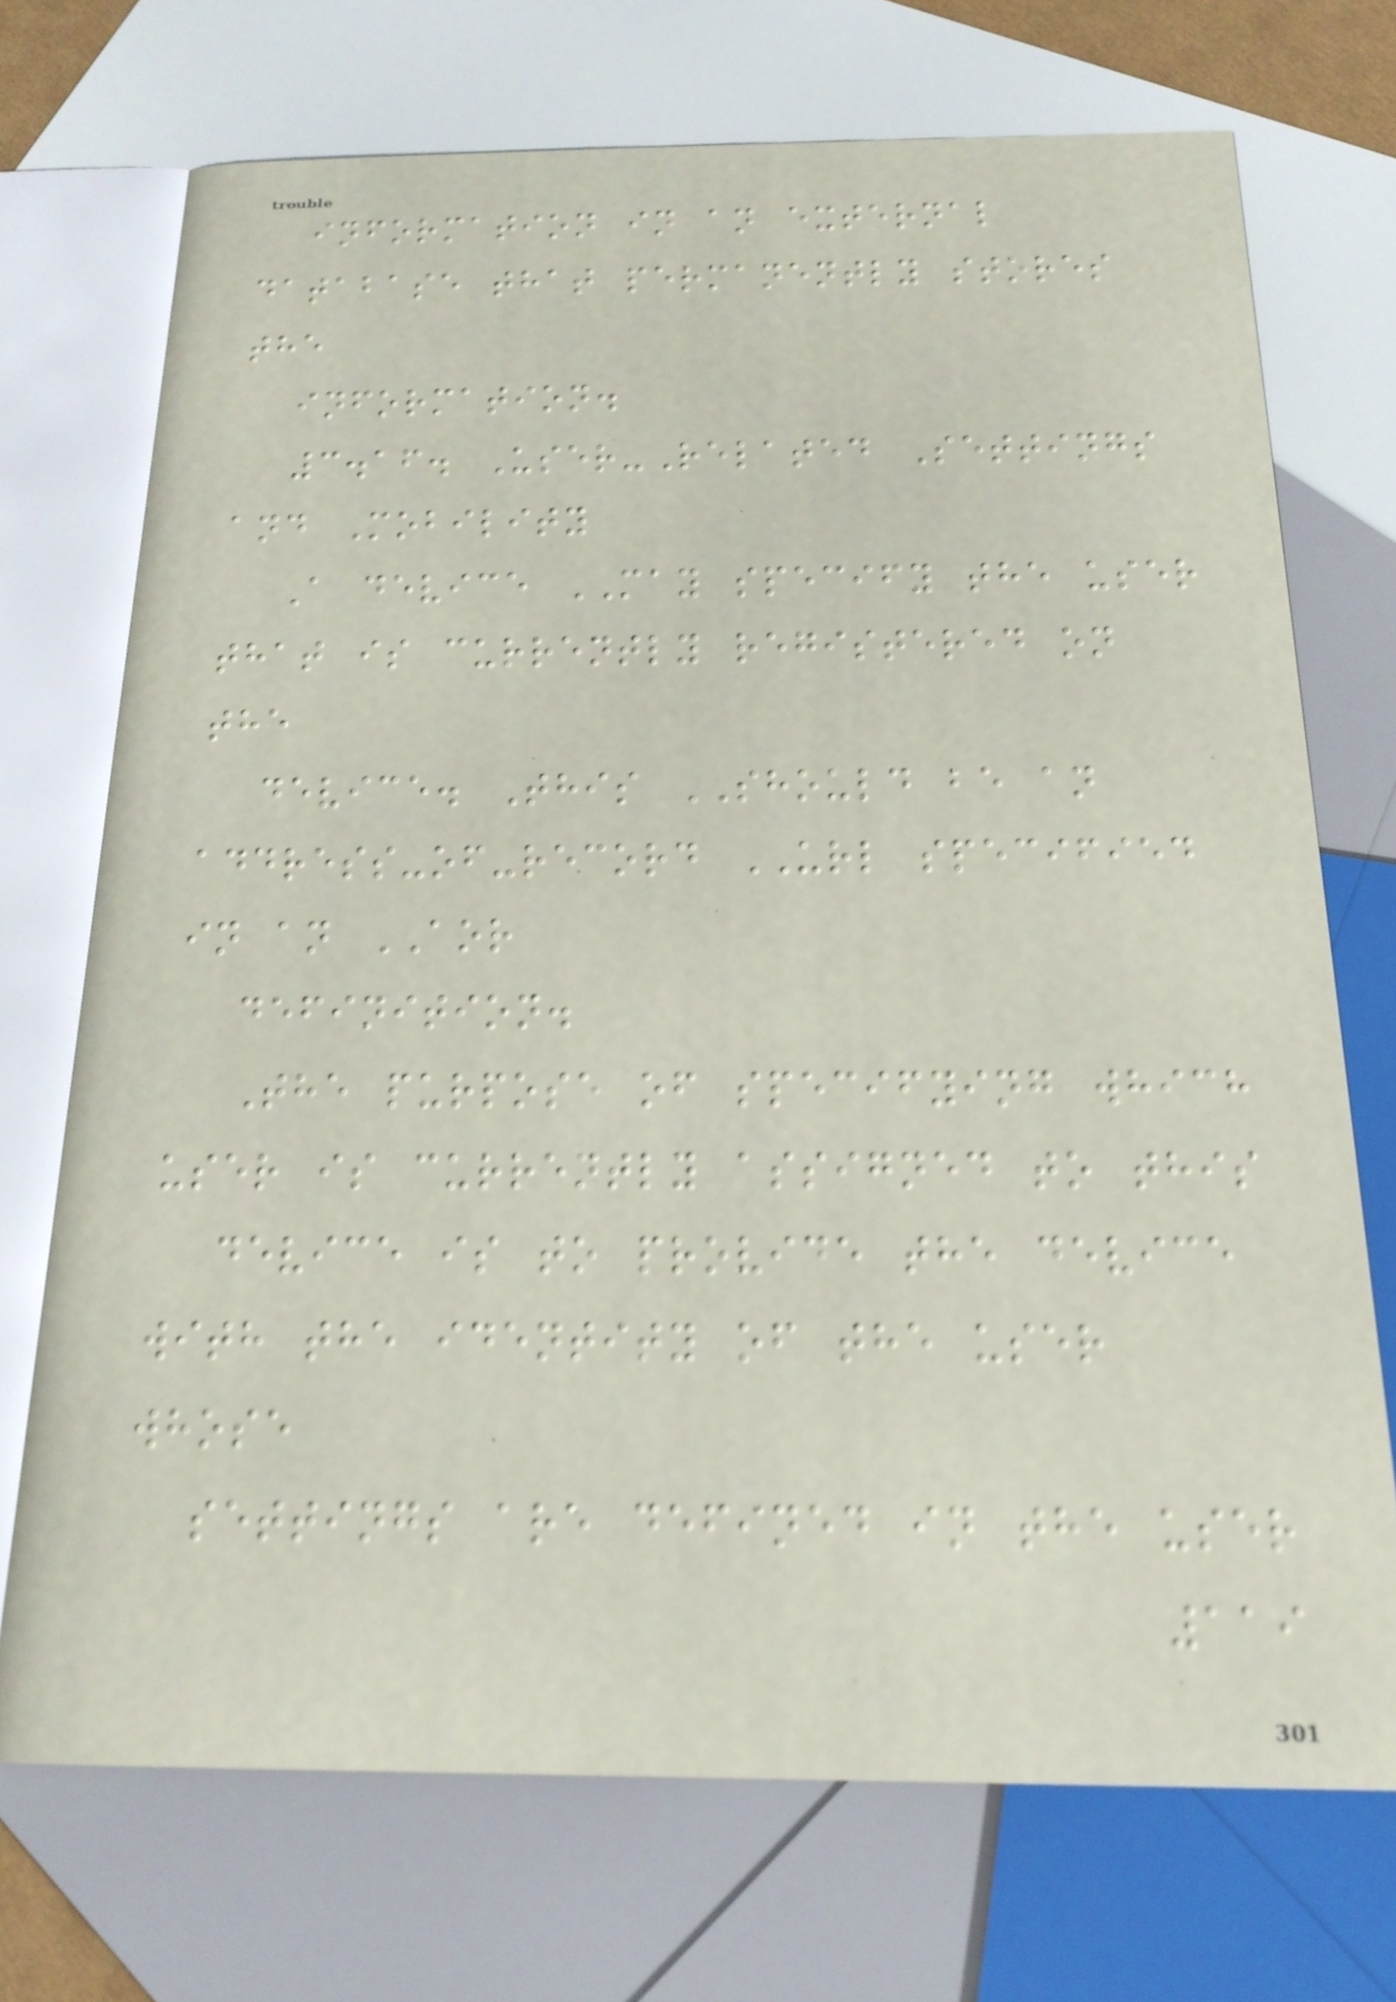information in an external
database that permanently stores
the
information.
3.16. User-Related Settings
and Mobility
A device MAY specify the user
that is currently registered on
the
device. This SHOULD be an
address-of-record URL specified
in an AOR
definition.
The purpose of specifying which
user is currently assigned to this
device is to provide the device
with the identity of the user
whose
settings are defined in the user
119
